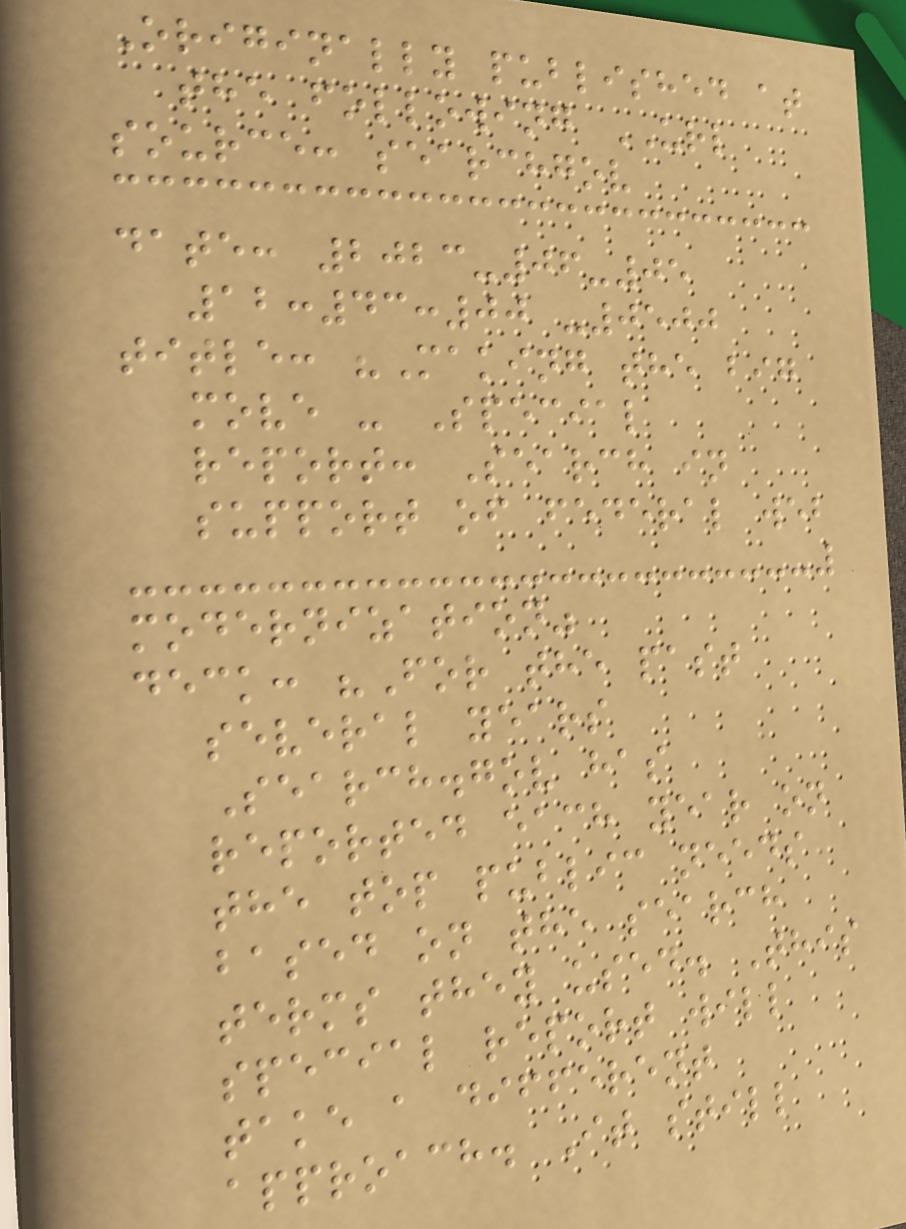Originally published at
the following URL
source: searchgov
date: 2023-06-05
12:43:00 -0500
title: "Making the big
move - Special
report: Search in
support of federal web
modernization"
deck: "For the past
several years
Search.gov has
reported each year on
the top public needs
based on the search
terms they used. This
special report will
take a different
approach. It still
